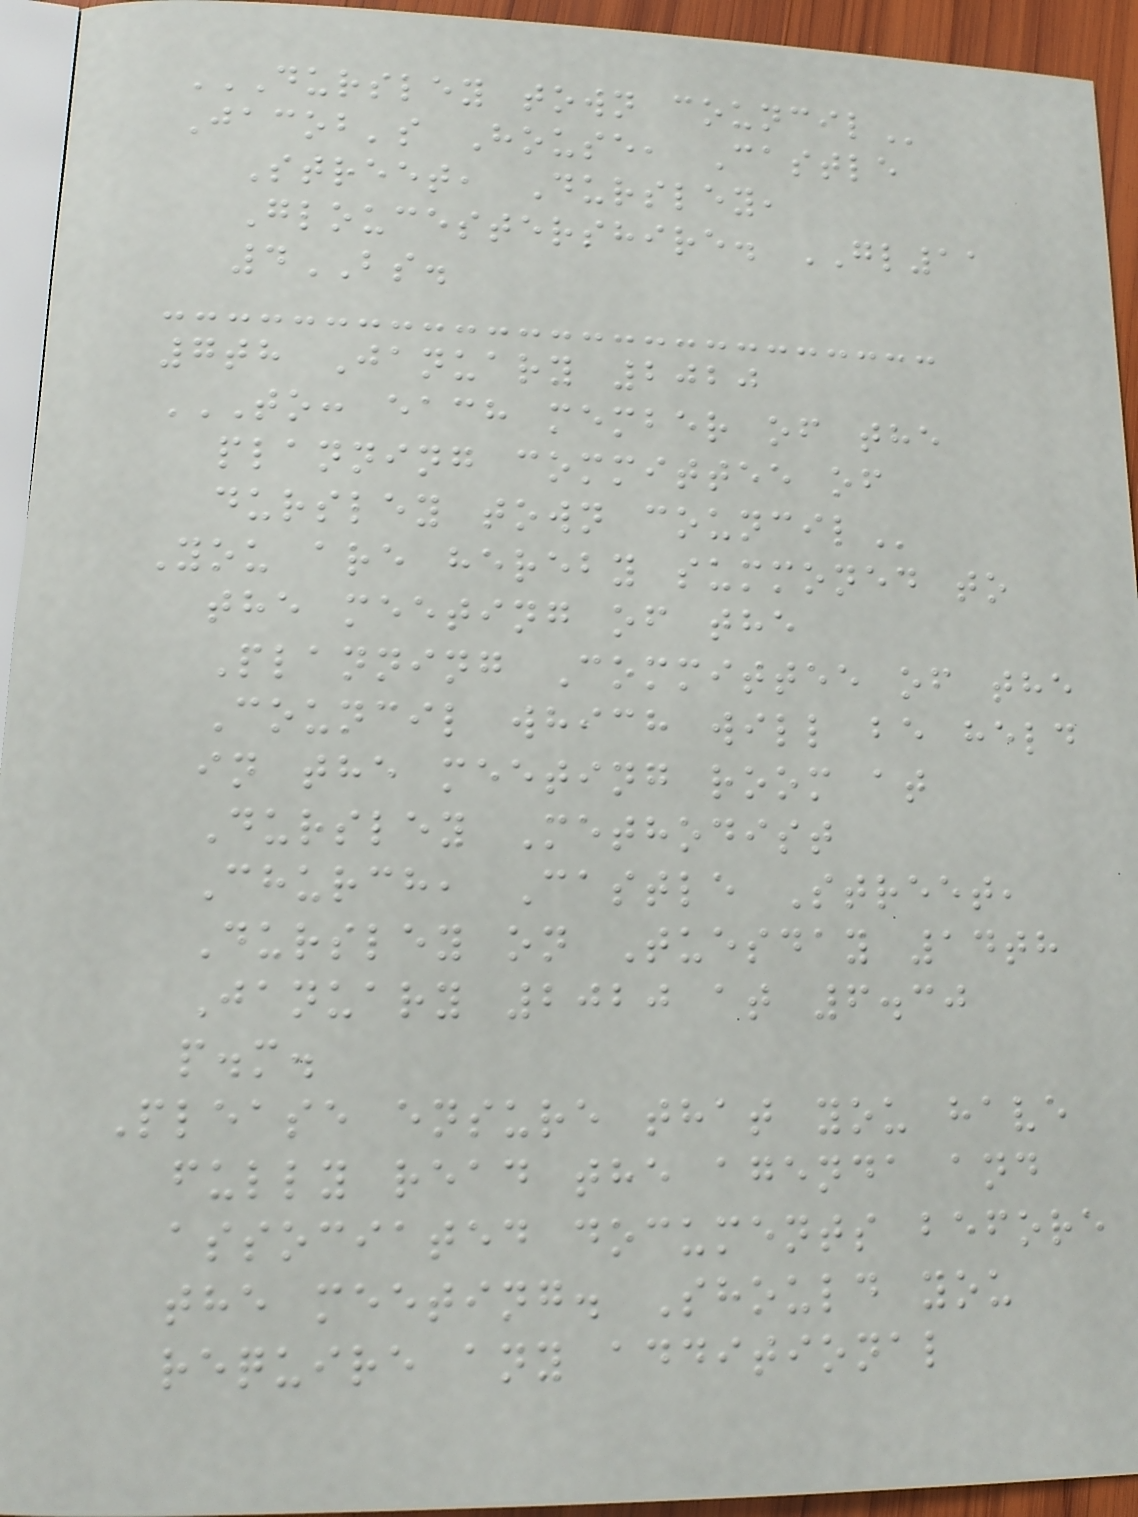DURSLEY TOWN COUNCIL
Jacob's House, Castle
Street, Dursley,
Gloucestershire. GL11
4BS.
7th January 2020
TO: EACH MEMBER OF THE
PLANNING COMMITTEE OF
DURSLEY TOWN COUNCIL
You are hereby summoned to
the meeting of the
Planning Committee of the
Council which will be held
in the meeting room at
Dursley Methodist
Church, Castle Street,
Dursley on Tuesday 14th
January 2020 at 6.30
p.m.
Please ensure that you have
fully read the agenda and
associated documents before
the meeting. Should you
require any additional
